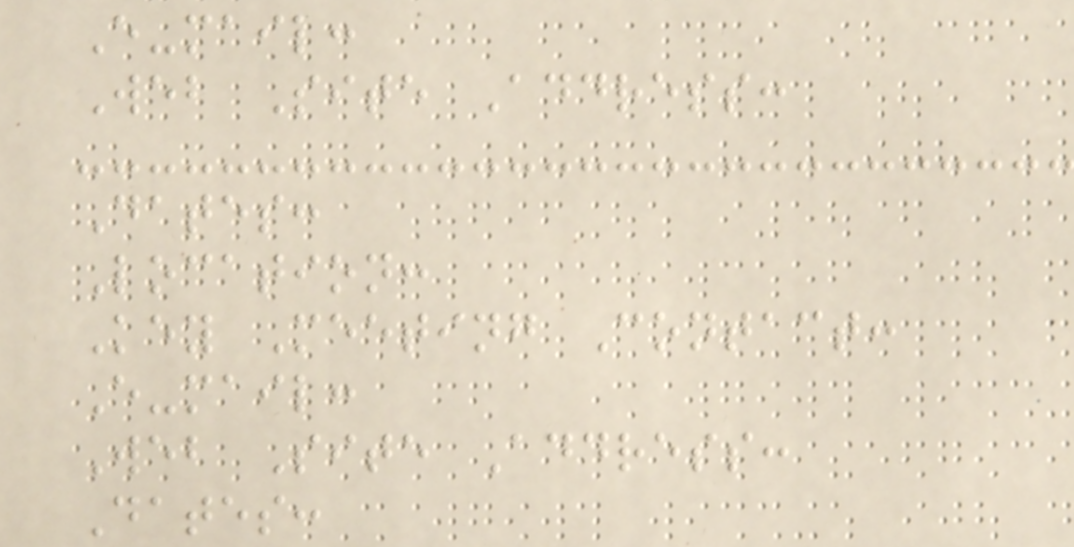E-mail:
Web Site Address:
Dates:
Location:
Key Meeting Contact:
E-mail:
Web Site Address:
Dates:
